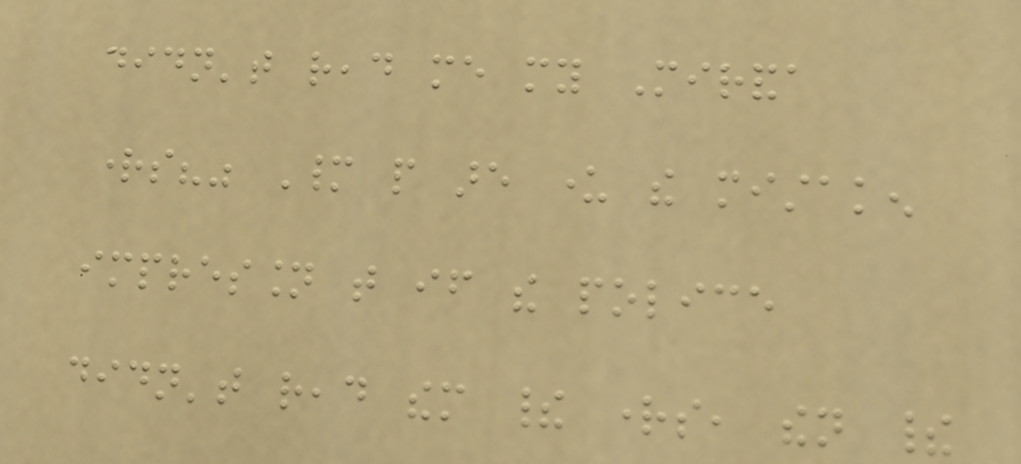didn't read me my Miranda
rights?" Many people are under the mistaken
impression that if the police
didn't read them their rights, then their
